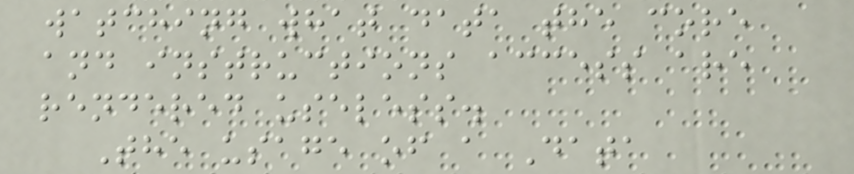watching what data the core
and instructions access are
rendered useless.
The usage of a Data
